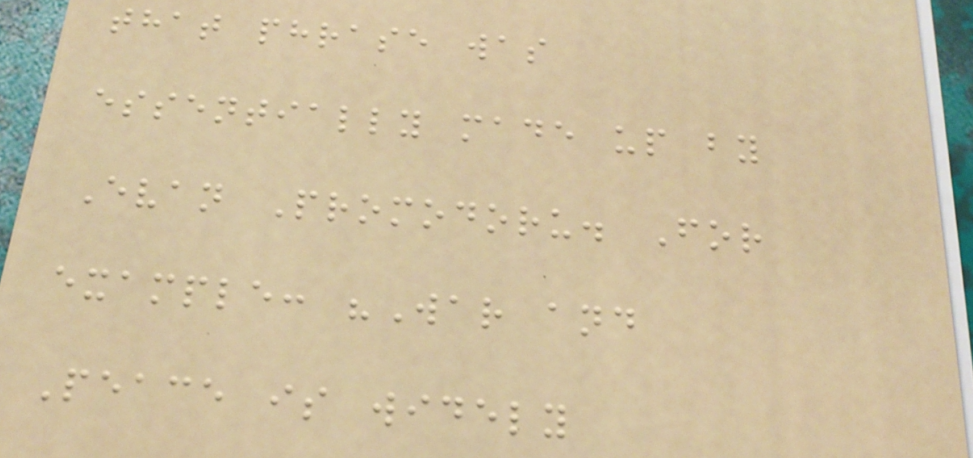that phrase was
essentially made up by
Evan Promodoru. For
example: "War and
Peace is widely
